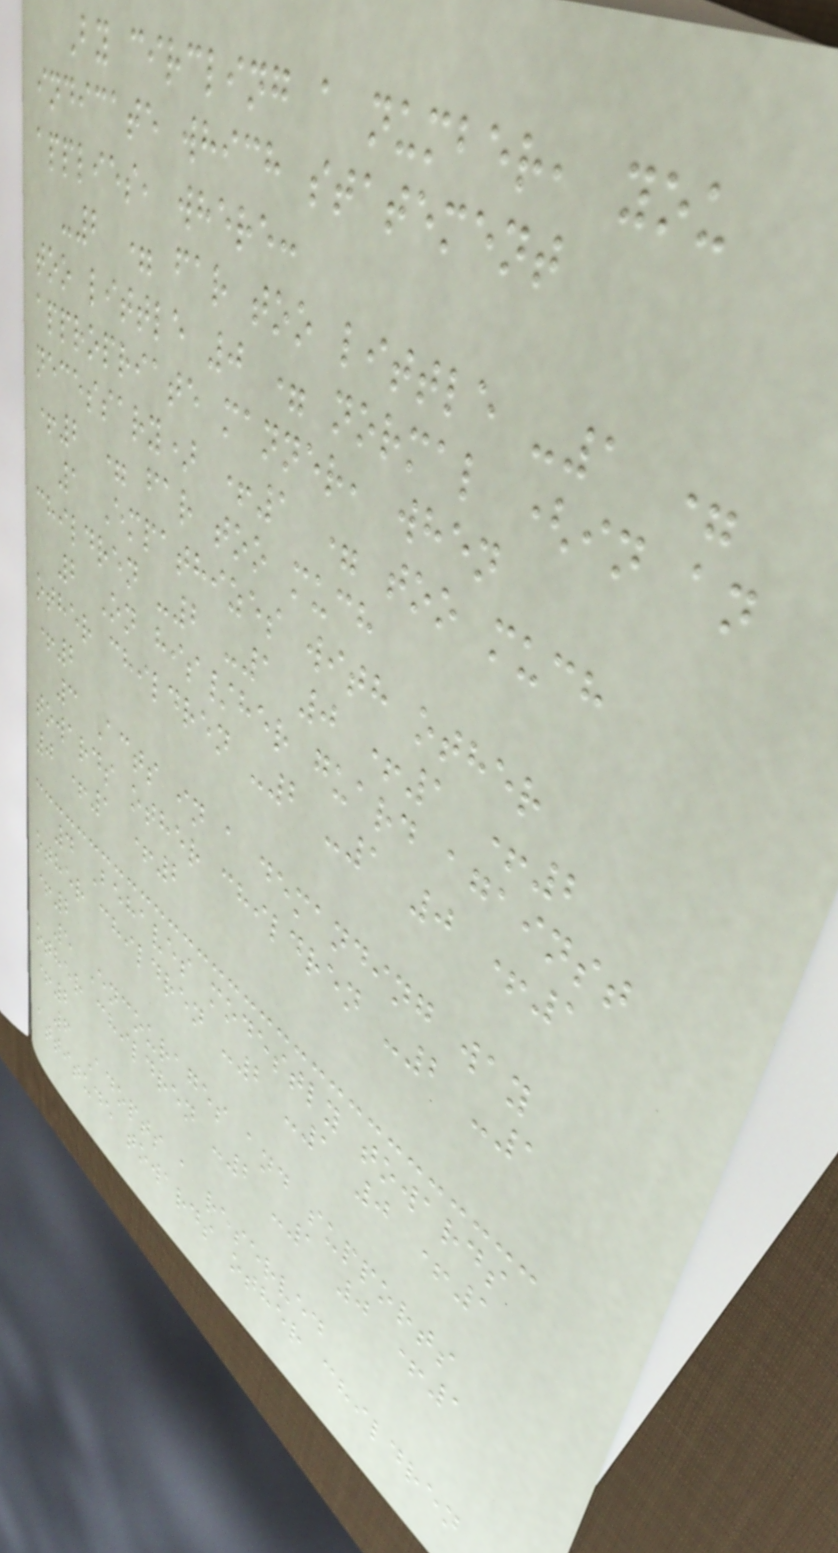By circling a number, you
indicate which statement
applies, where:
-2 = far too little -1 =
too little 0 = normal (in an
appropriate manner, when
necessary) +1 = too much
+2 = far too much
1 Empathizes with other
children -2 -1 0 +1 +2
2 On his/her guard against
other children -2 -1 0 +1
+2
3 Acts in a demanding way
towards other children -2 -1
0 +1 +2
4 Behaves modestly towards
other children -2 -1 0 +1
+2
5 Encourages and supports
other children -2 -1 0 +1
+2
6 Adopts a reserved
attitude towards other children
